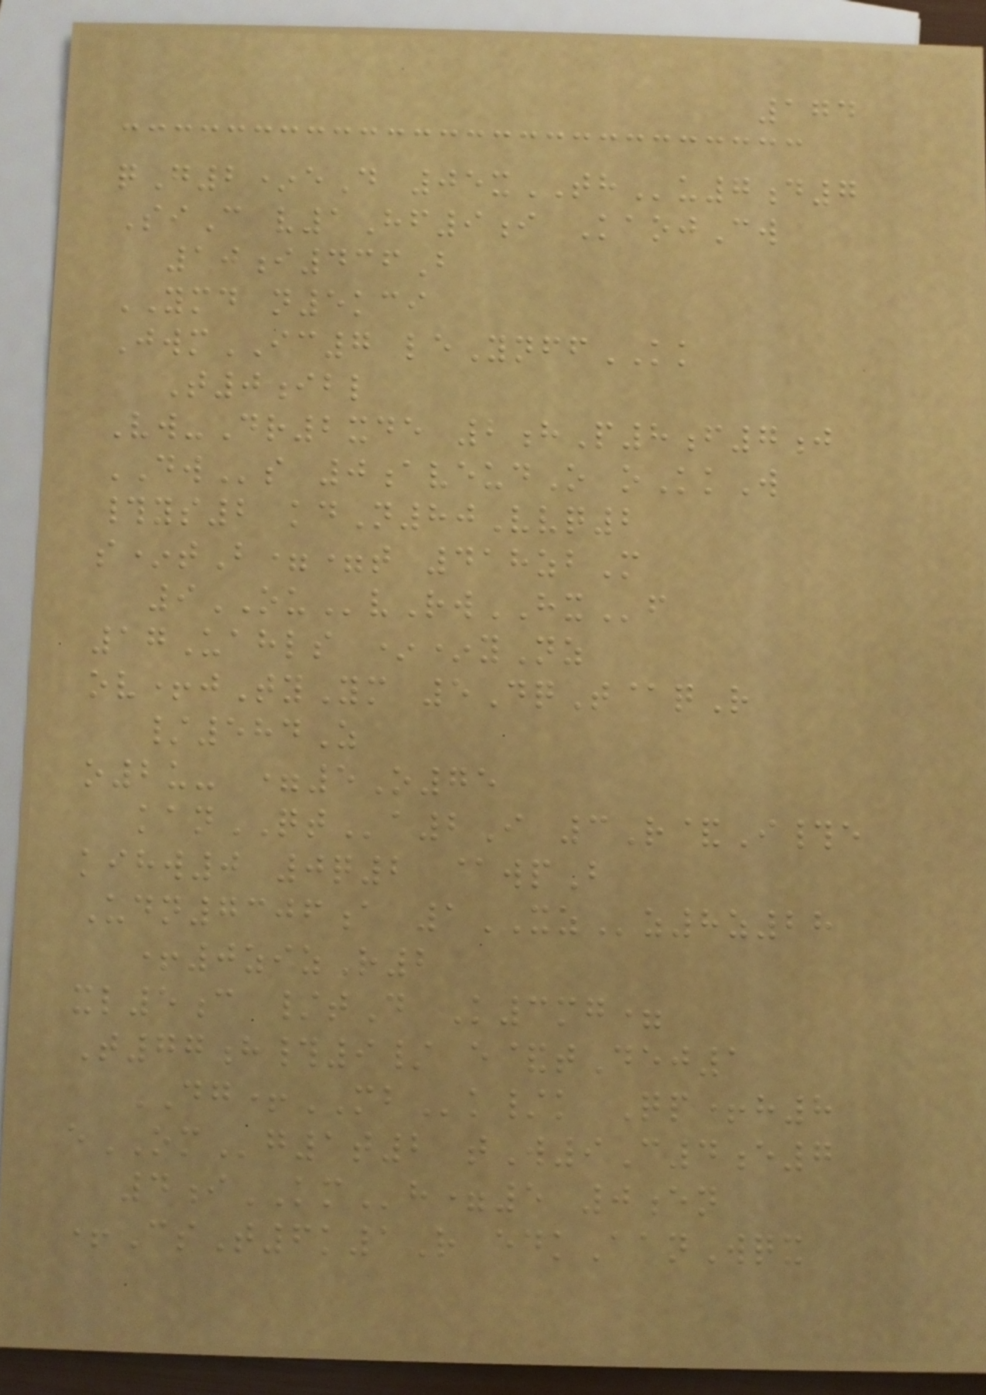174
qG2*eD 05xTHu7d7
SiC v1Hf9i KaojCw
10i436B
YMD n5kci
JwmIC7 leYnffKK
T0ibl
Vw-Dr2xde 2hP8f7j
DWs 0aveudO oKkW
#ys2 kdN80Vvq2
s*tB==t 418zbM
9OUvRwHXf
17Uahls **yNz
ov+jTyYm 5DqT@qR
/584Z
o2u- =5O75
kanQTa2I 3R&I#e
kihw0 0q2 @wpB
Udn7306a 1XZz8z28
+0zizR2
xl5c /tD K3mg=
T77h#9/ e&tDej1
DG+MBk/k Qp+h8
eOMg1t2 tW9C4e7
4iKMh=5 0en
+CsT6k1R edkAanWqx
